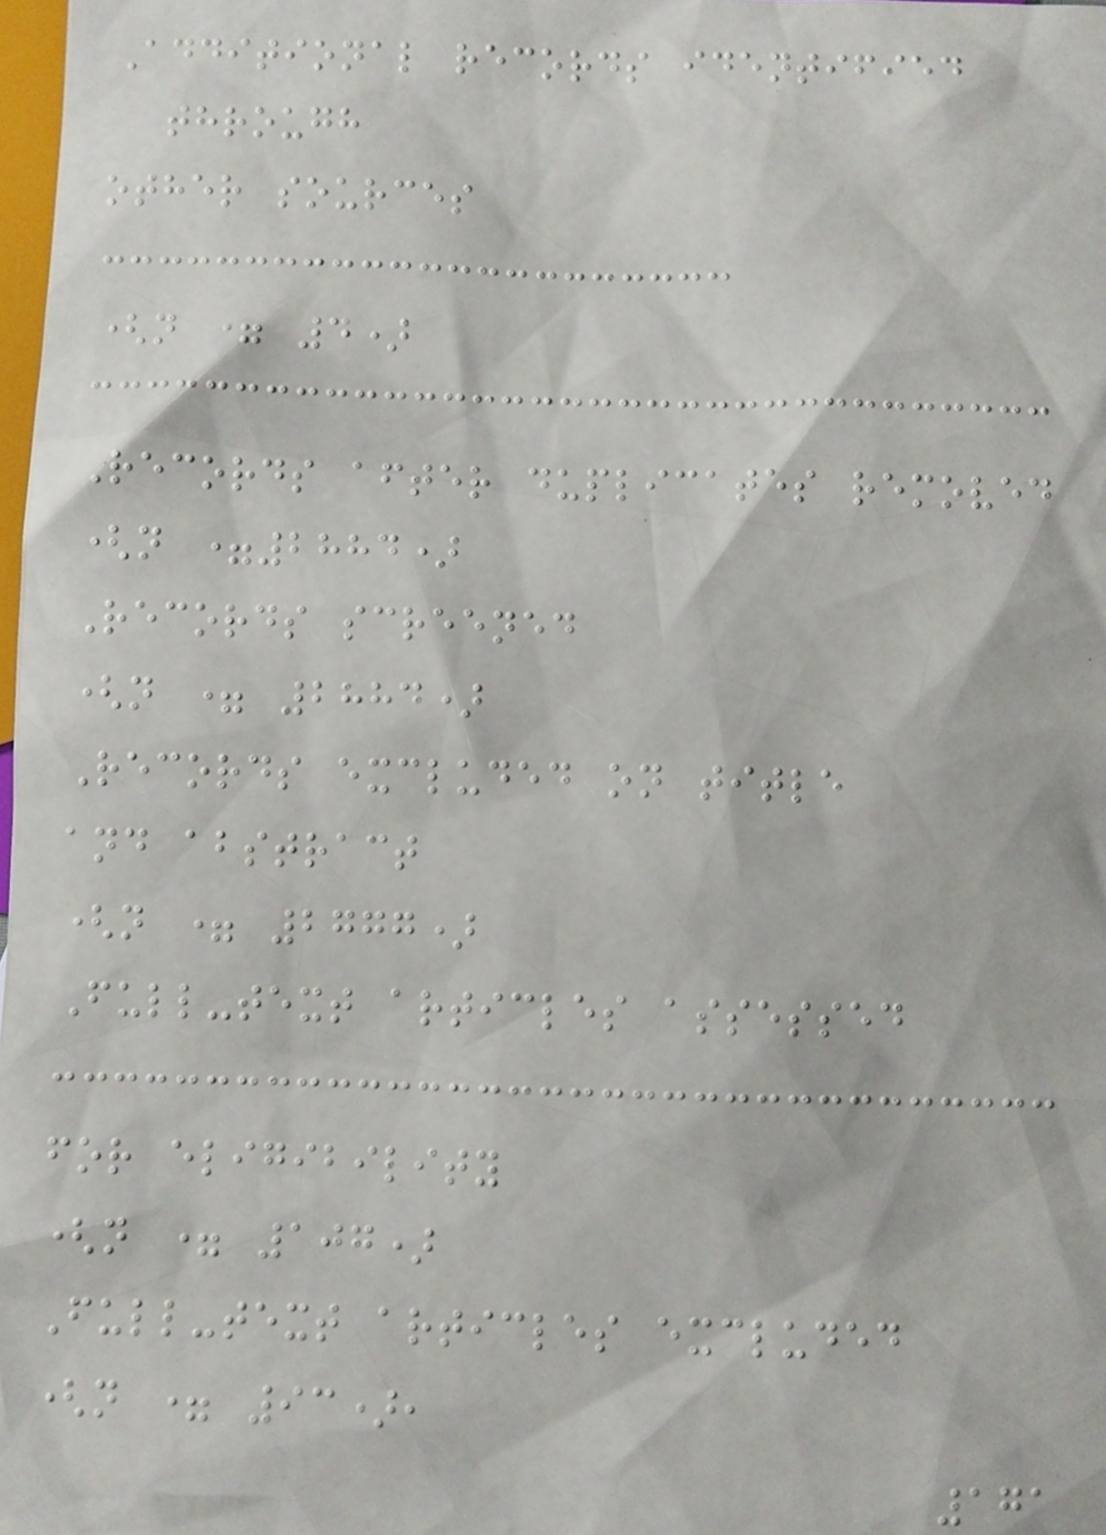Additional records identified
through
other sources
(n = 4)
Records after duplicates removed
(n =2884)
Records screened
(n = 2884)
Records excluded on title
and abstract
(n = 2777)
Full-text articles assessed
for eligibility
(n = 107)
Full-text articles excluded
(n = 93),
171
